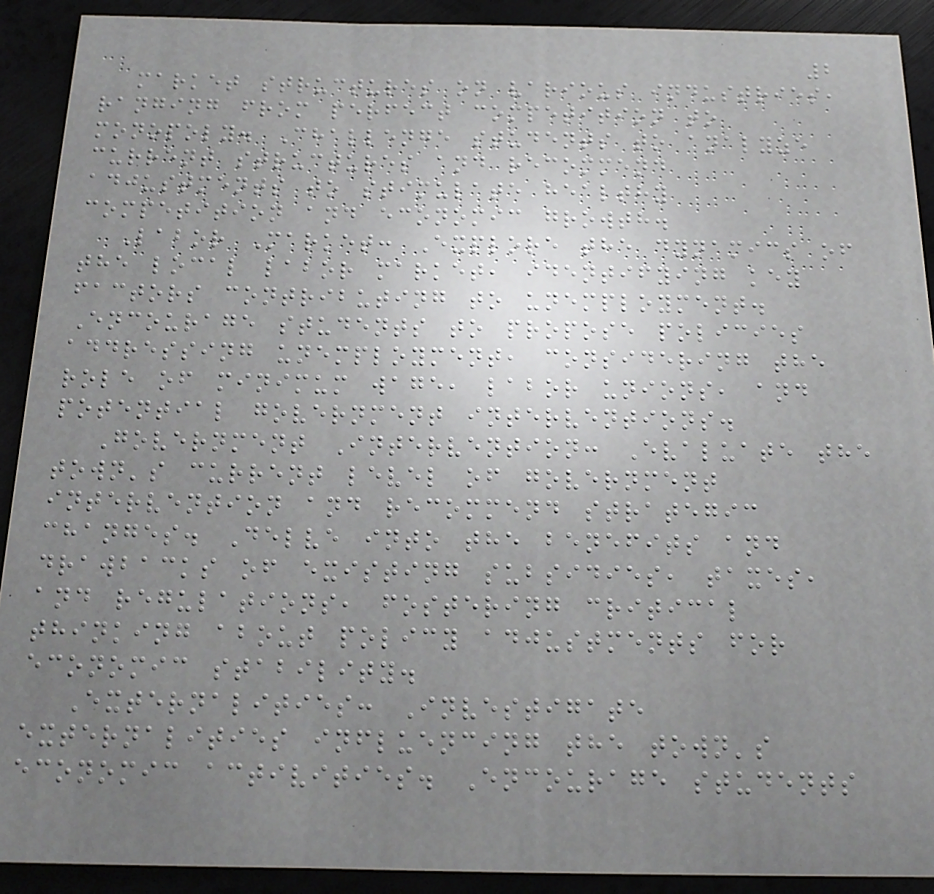2
market structures on various industries,
ranging from perfect competition to
monopoly. Challenge students to analyze
current structures and recommend
adjustments to stimulate healthy
competition and economic growth.
Labor Market: Explore the dynamics of
the local labor market, identifying key
factors contributing to unemployment.
Encourage students to propose policies
addressing unemployment, considering the
role of minimum wage, labor unions, and
potential government interventions.
Government Intervention: Evaluate the
town's current level of government
intervention and recommend strategic
changes. Delve into the benefits and
drawbacks of existing subsidies, taxes,
and regulations, fostering critical
thinking about policy adjustments for
economic stability.
Externalities: Investigate
externalities influencing the town's
economic activities. Encourage students
